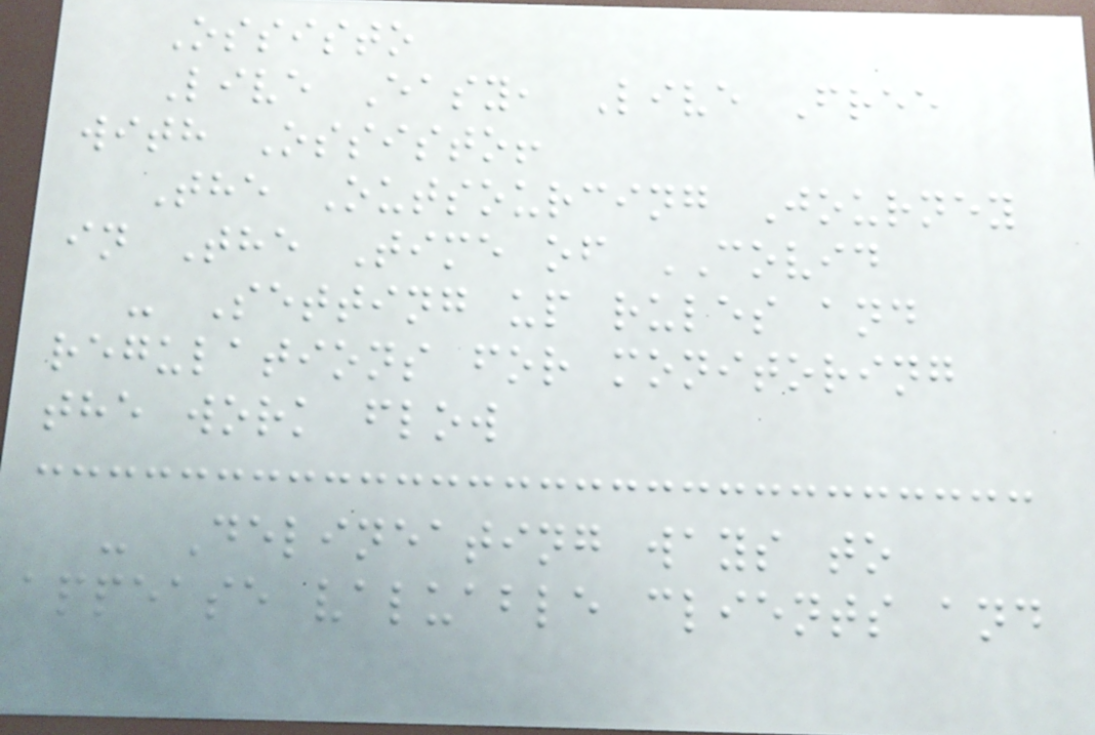Ossisto
Live Easy, Live Free
with Ossisto!
The Outsourcing Journey
in The Time of COVID
- Setting up rules and
regulations for monitoring
the work flow
- Delineating ways to
appease valuable clients and
